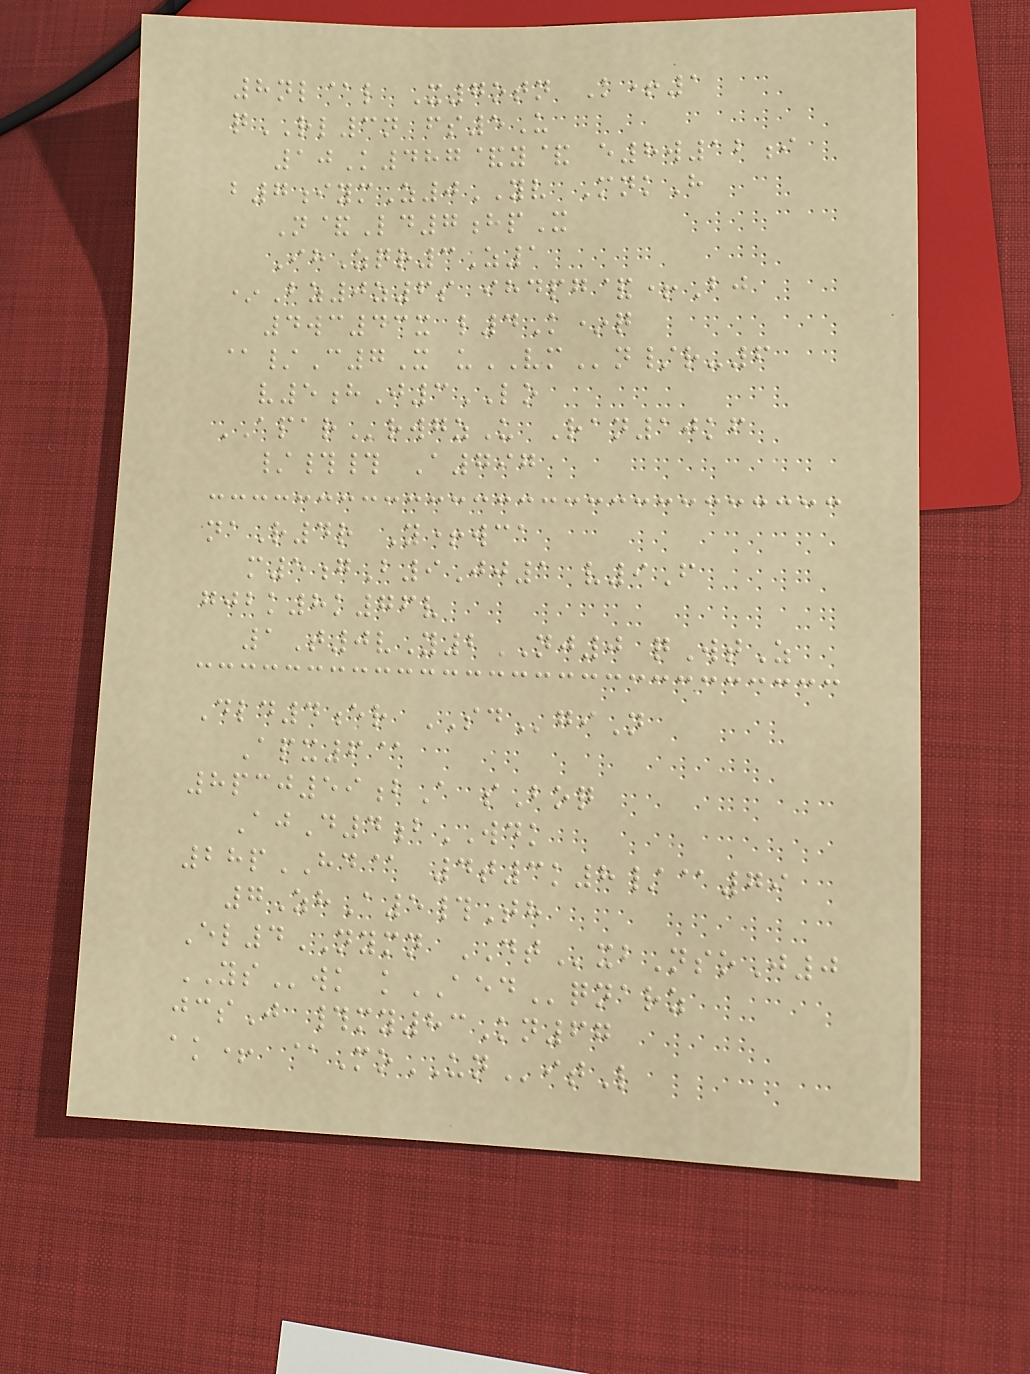8nl@l X7otn K+1
qRL3n fs5U
10K487&y& e8w12i
b7iymZ0YV MnkH
N&Ld7hpX
IhZqr3Z1
*Bz0z6s ihdpg&+Bj
4wc43x l4K*q
@/C7X uVMn/r-6
v5hJ3LO
APARrwgzU Ran10kf
/## A797
naR4r Y+wca
m5gB9Jj1 v9F
gjbk8k76v
1T0vY2NJ0 qWtZ
Dld4er SDgiN
Apx6@
8pcj59bA sBoq
AjD4bWDK
28pHD@ 4t3k8/@79
7ZhA5#Th
El4NYMN DTxbNsoJ0
YSwk kAEDqnarz
jcsJ #my83Kn67
ak+ @MoUNitL
